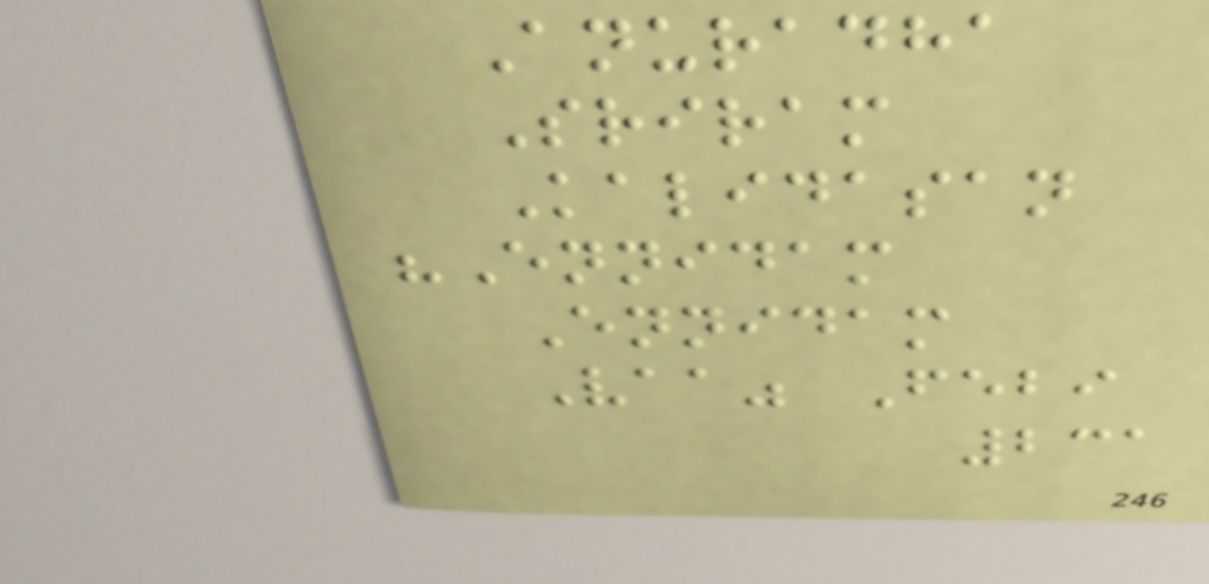Anuradha
Sriram
Kalidasan
"Ennidam
Ennidam
Vaa" Febi
231
